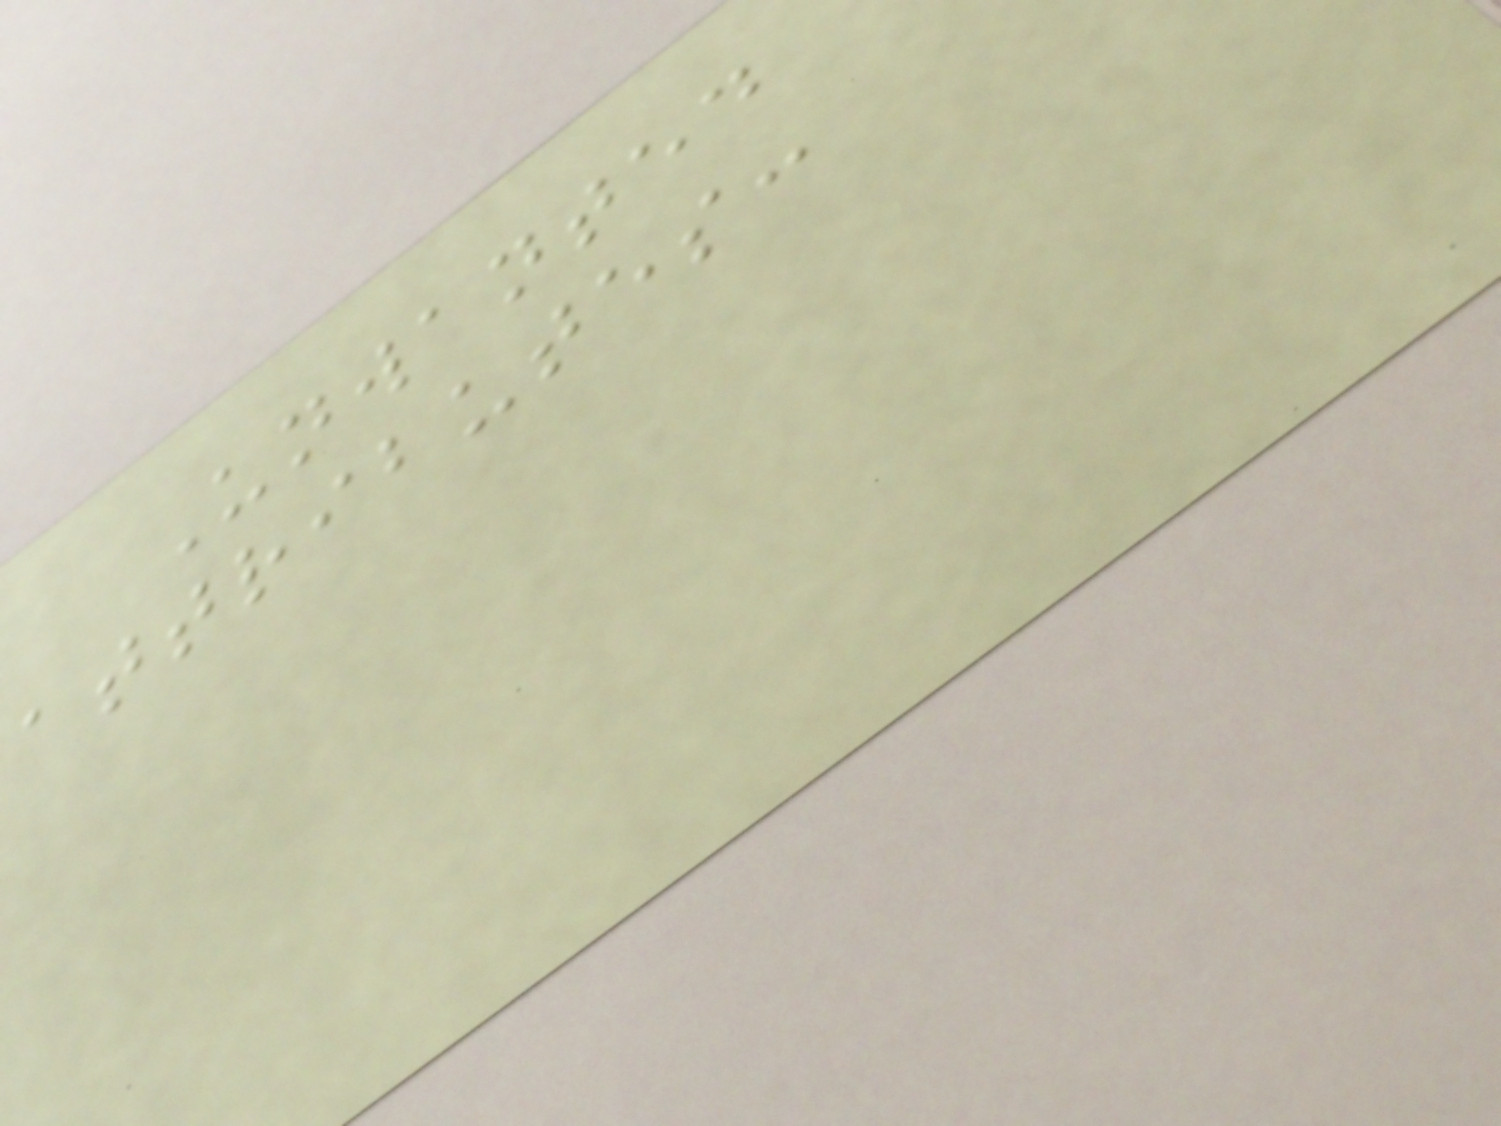Unwanted
attributes:
